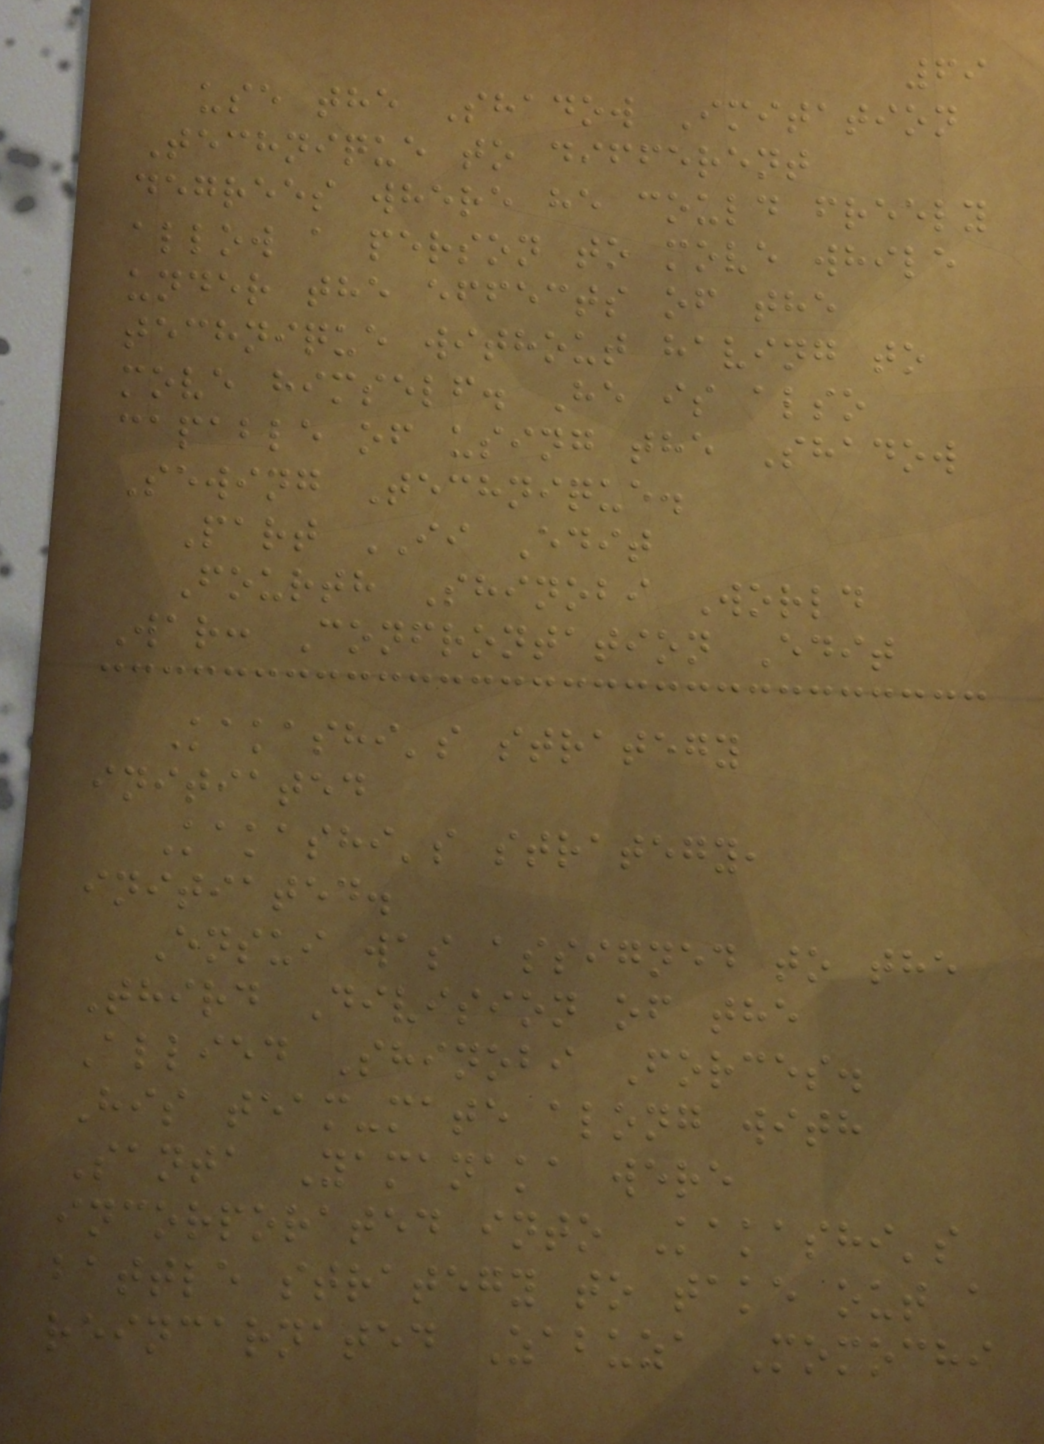69
use the Shadow Imitation
Technique to different
degrees where he could freely
allow a person to move while
under the effects of the
technique without having to
move himself. He is also
capable of using the Shadow
Sewing Technique.
Part II Edit
Fourth Shinobi World
War: Confrontation Edit
Kakashi's strategy
initiated
Kakashi's strategy,
initiated.
Ensui was assigned to the
Third Division of the
Allied Shinobi Forces.
His team-mate along with
Santa Yamanaka were
incorporated into Kakashi's
battle strategy to take out a
reincarnated Zabuza Momochi
